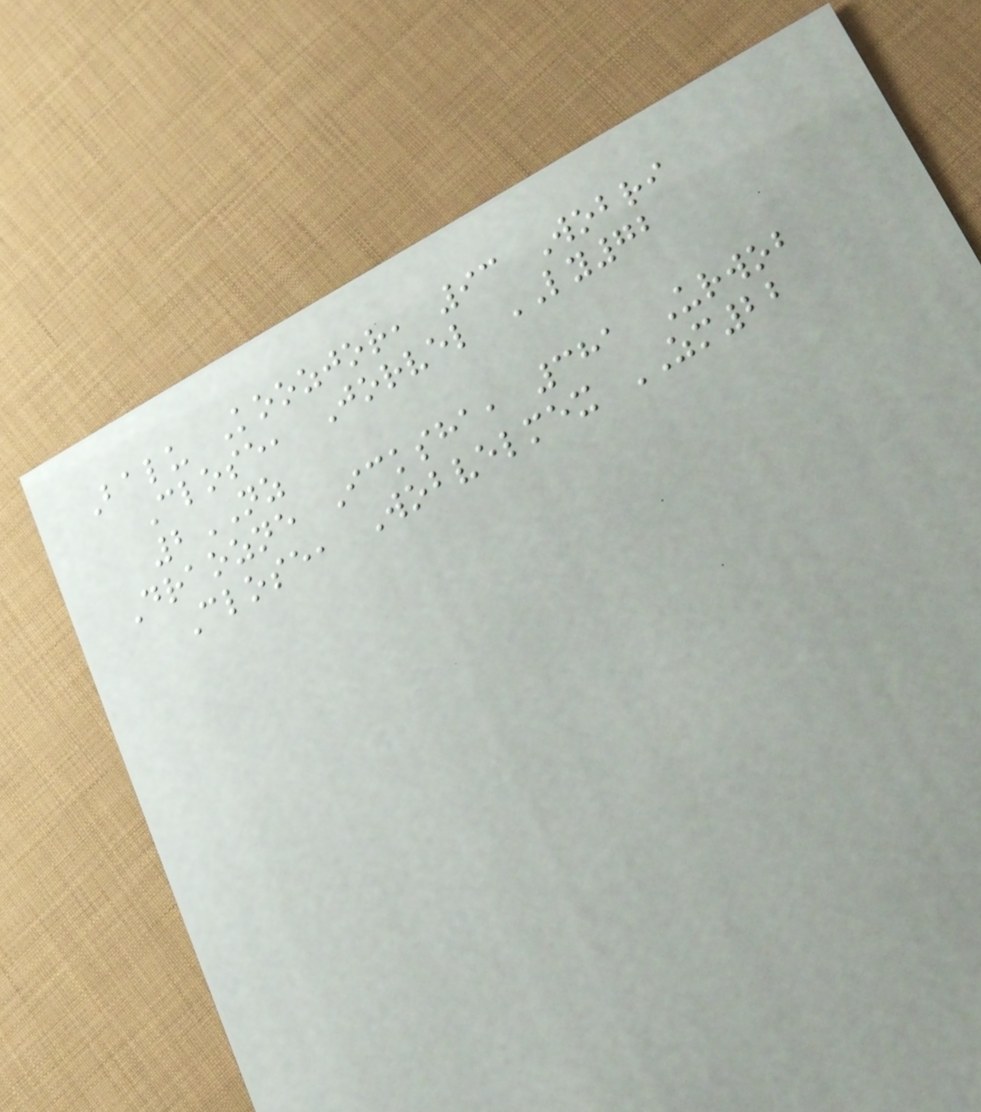Balu Koozjor, 93 Wobri
Close, Jorvel LY72
2NZ
Draozne Icksha, 381 Urwob
Close, Wobvelmex ZM22
